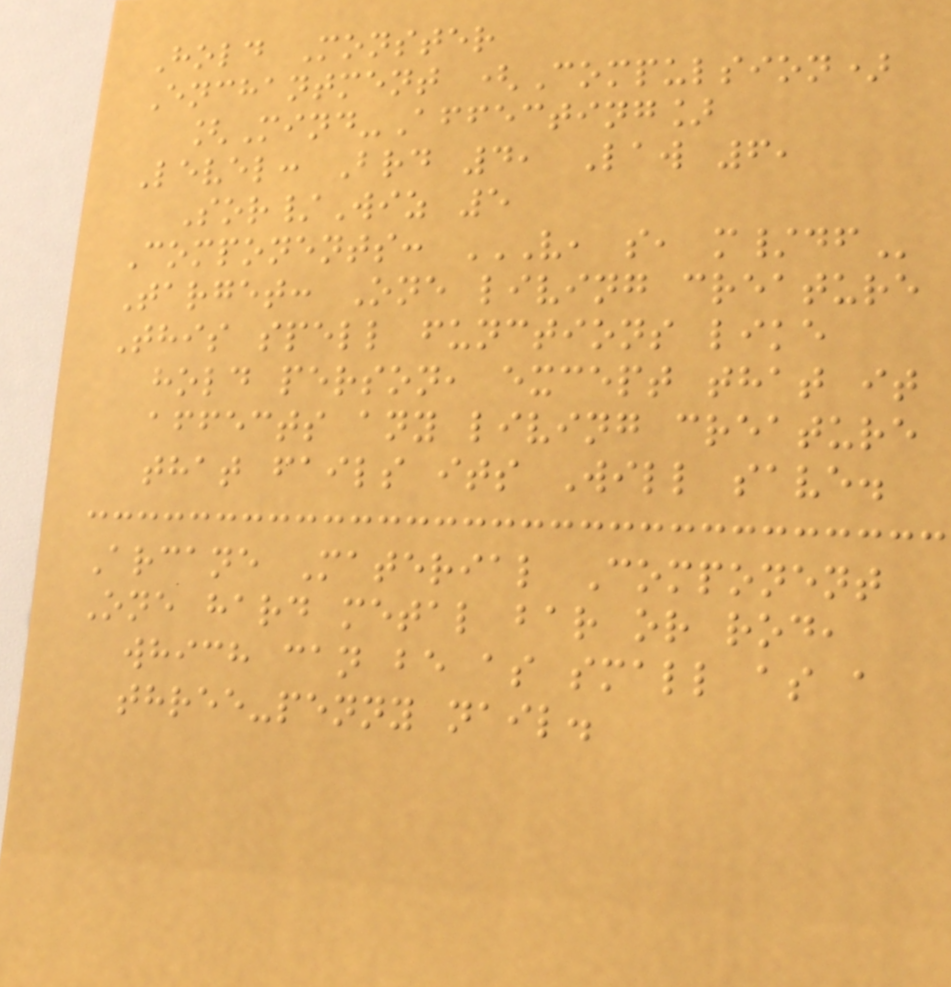Hold Monster
Enchantment (Compulsion)
[Mind-Affecting]
Level: Brd 4, Law 6,
Sor/Wiz 5
Components: V, S, M/DF
Target: One living creature
This spell functions like
hold person, except that it
affects any living creature
that fails its Will save.
Arcane Material Component
One hard metal bar or rod,
which can be as small as a
three-penny nail.
